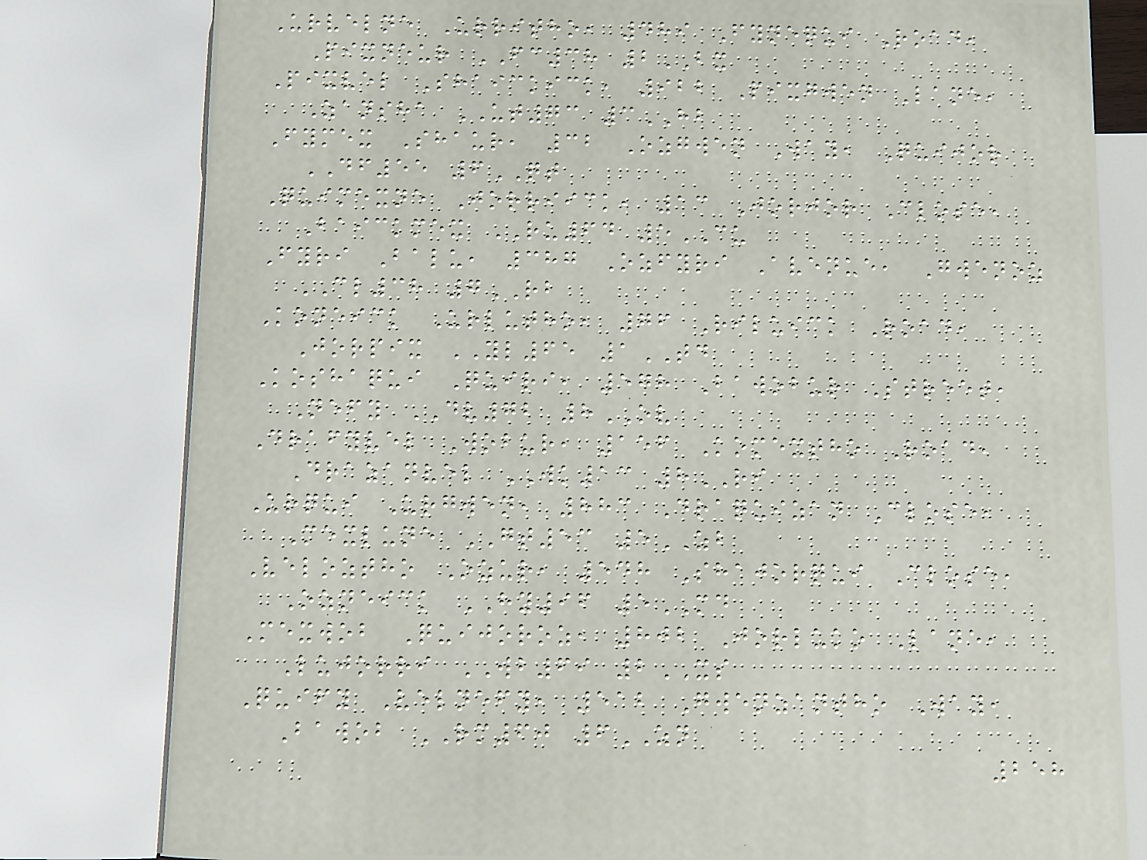Urvelne Urritho, 489 Fynequi Road,
Pixneur FC38 2BX
Pixvel Shaickick, 922 Pixgwen Lane,
Zansha UT73 3HB
Fymex Shaur, 32 Ozgwen Way, Quijor
DF55 6QT
Quimexne Jorriick, 13 Jorjor Close,
Baickmex RU64 5CU
Fyri Balu, 387 Ozfyri Avenue, Gwenoz
CL38 7RB
Koneick Urlutho, 76 Riluick Road,
Jorpix YL65 1TD
Koshaqui Quiri, 578 Bawobur Street,
Nefy DV72 8OV
Drafyvel Wobur, 156 Komextho Road,
Drazanvel WK13 8RI
Urqui Urgwen, 883 Draquizan Close,
Mexlune GT53 5ZB
Veloztho Ozur, 548 Shajorqui Close,
Ozneick HY96 5MD
Mexwob Quijoroz, 802 Jorluko Lane,
Lujorri WB69 2XS
Quify Velnefy, 512 Gwenzantho Way,
Bawob RM60 6ZN
258
